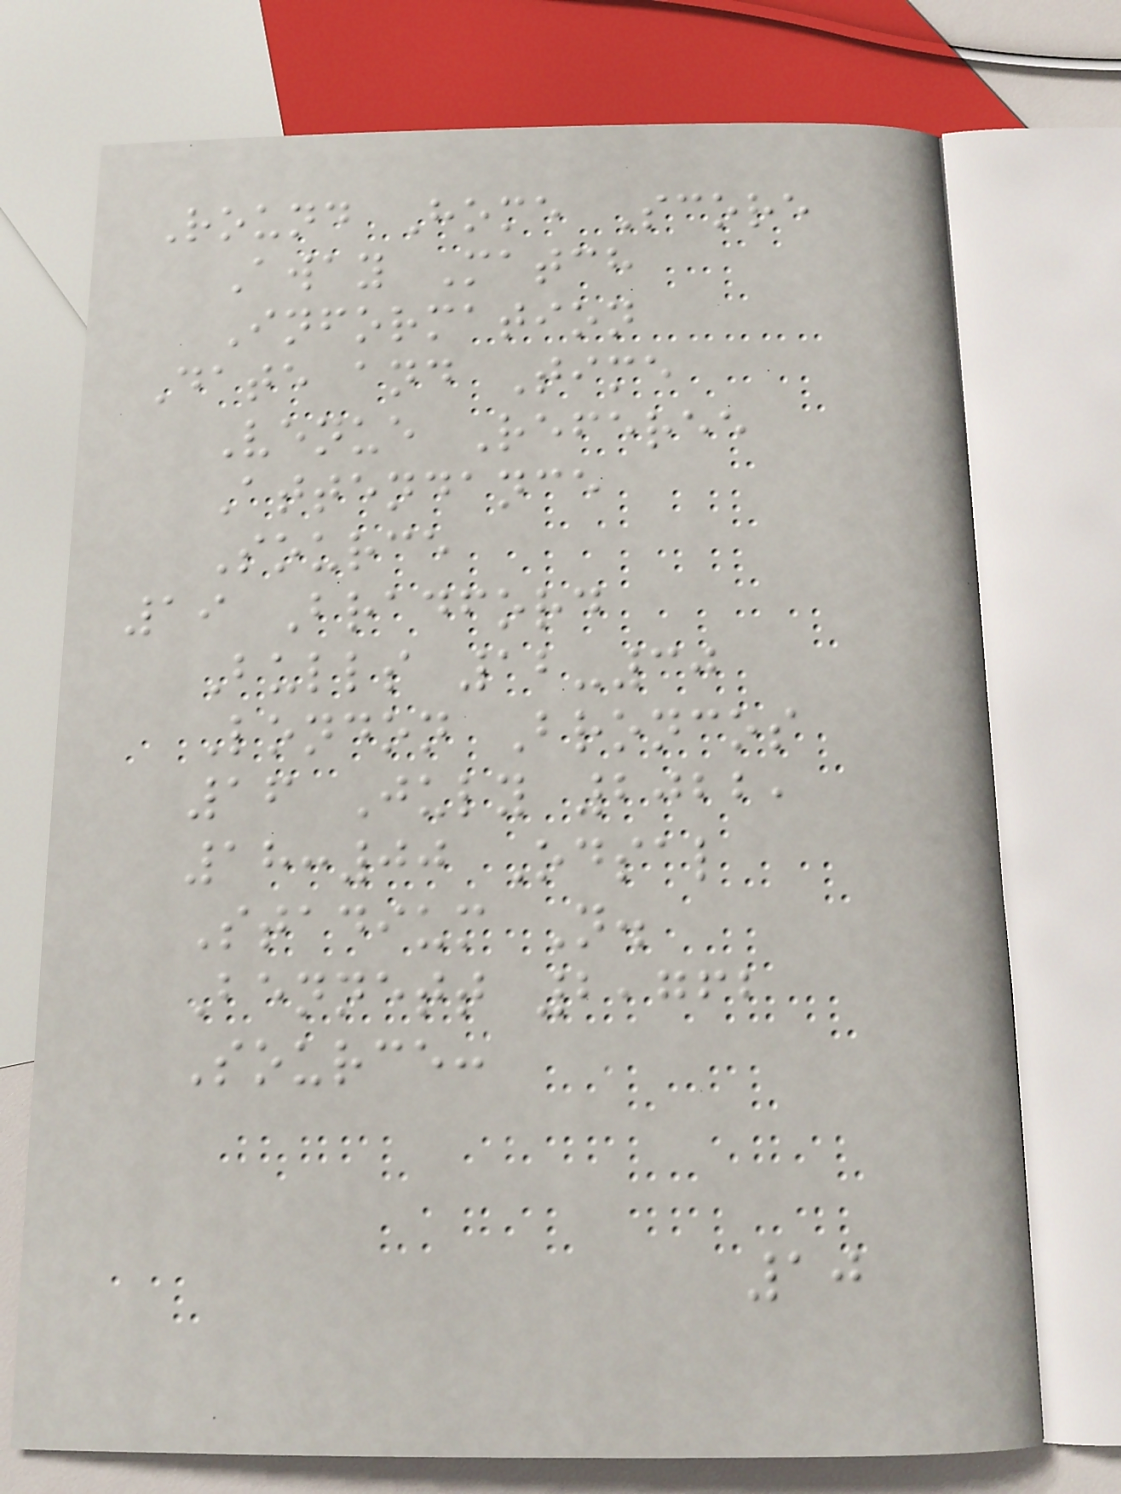Round Home Score
Away Match
Information
Date and Time
Venue Referee
Attendance
Source
19 Bradford
Bulls 12-30
London Broncos
16 July 2022,
18:00 Odsal
Stadium N.
Bennett 2,762
Source:
10
